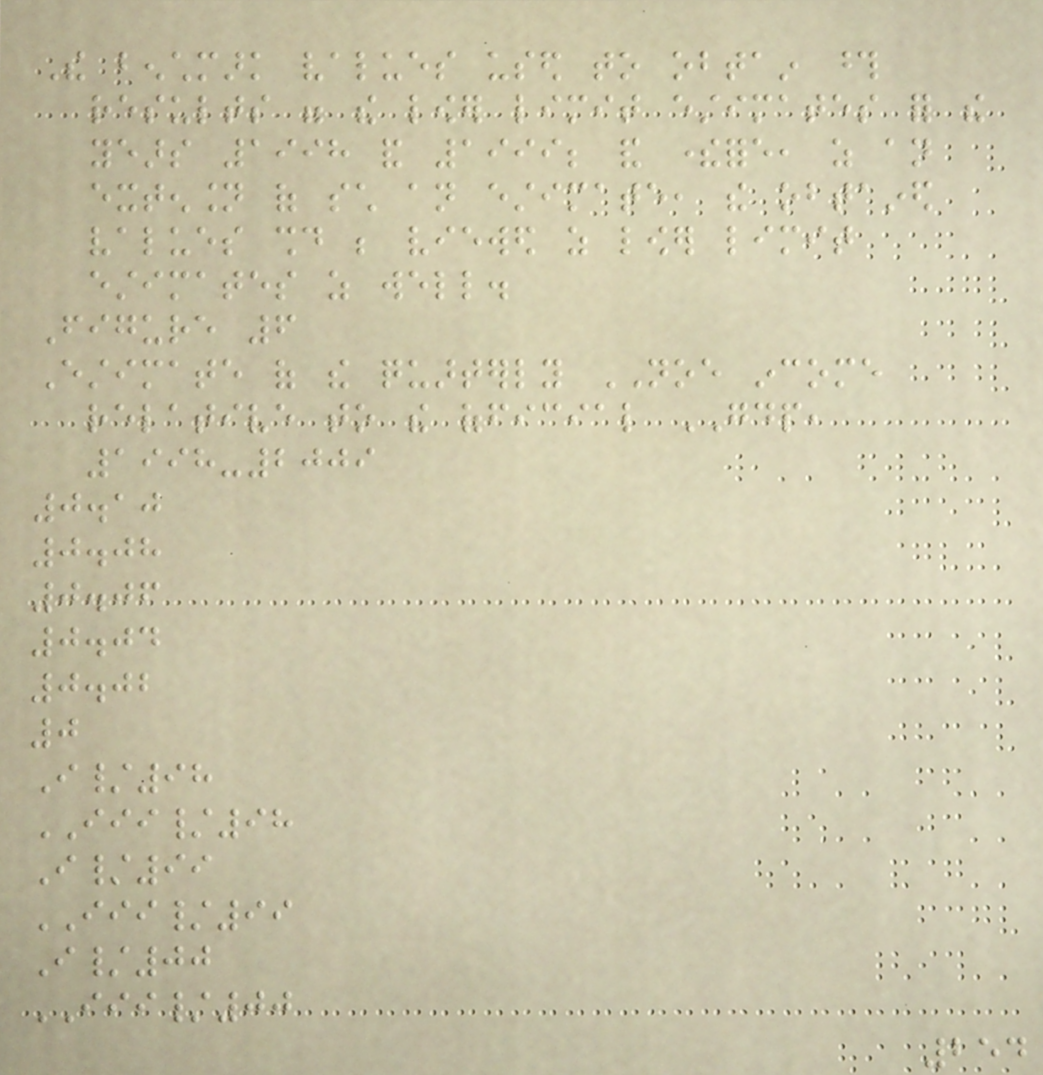The benchmark values used to obtain those
results were the lower limit estimates for the
years 1998 and 1999; and therefore, as an
extension of such an estimate, the obtained
values should be viewed as lower limit
estimates as well.
Figure 6
Estimate of the quarterly NOE income
relative to the official GDP,
1998-2009
0.10
0.08
0.06
0.04
0.02
0
I/98
III/98
I/99
III/99
I/00
III/00
254
